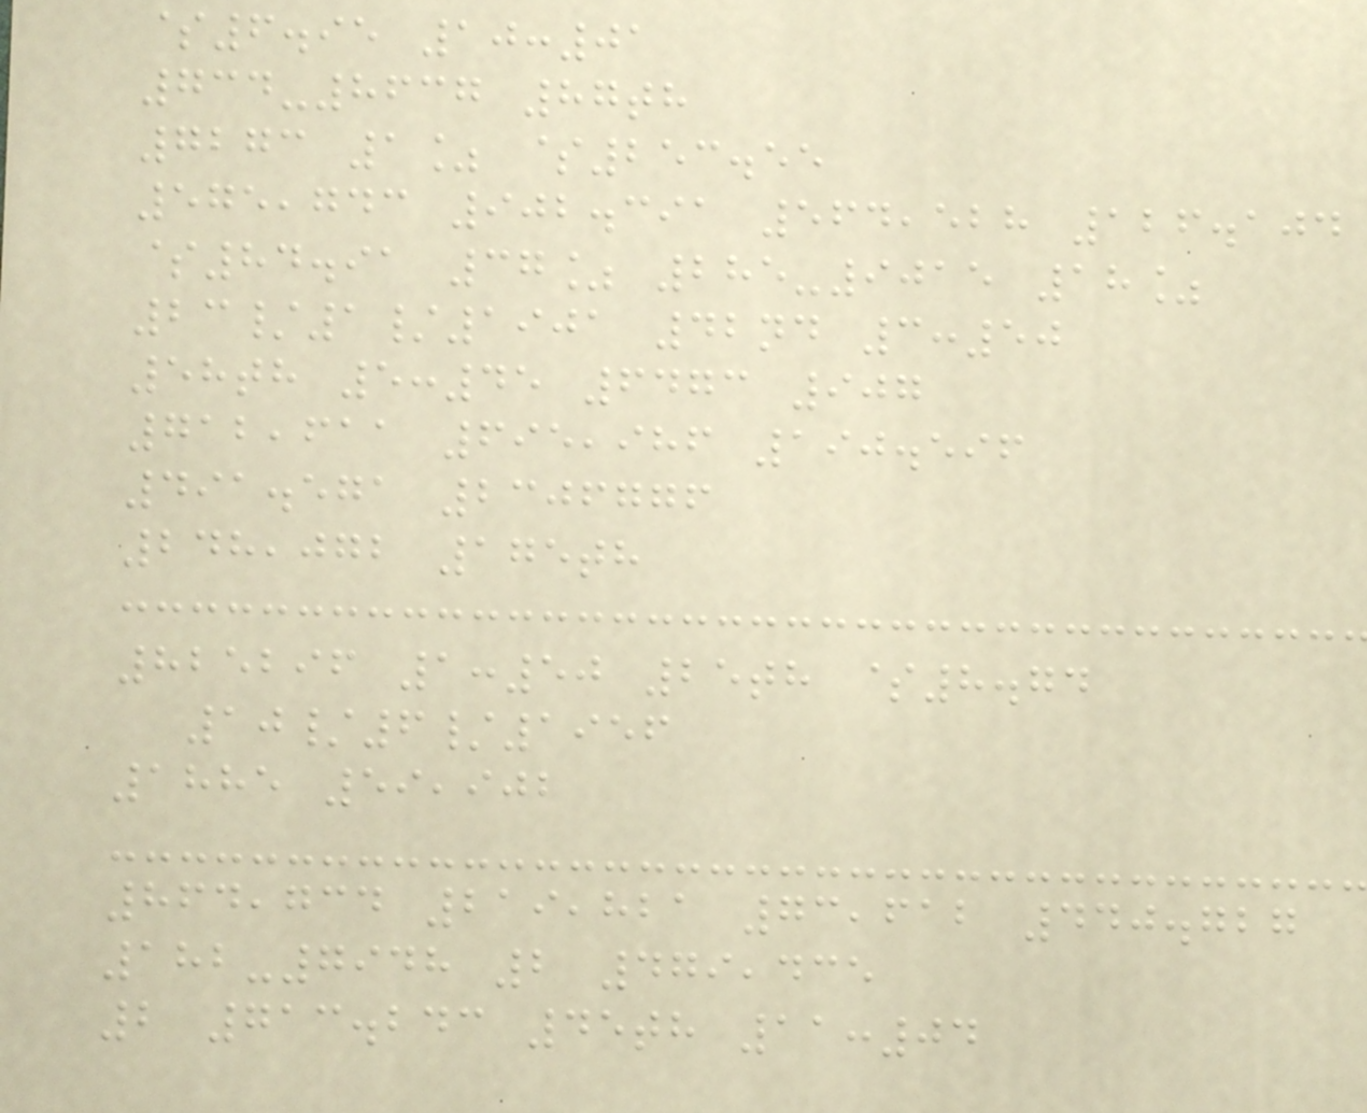$6.95 10:01
734-8637 87th
7273 1% $253.55
575,743 902.391 564,528 126.104
$84.91 37% 285-9015 18%
23/1/1901 42nd 3:50
58th 5:45 6473 907
712,611 695,986 190.596
491.571 2306776
248,072 175th
825296 1:50 25th $8.74
10/6/1956
1885 59,902
864,734 219,821 73,612 440.727
182-7948 2 479,435
2 713.243 45th 11:04
